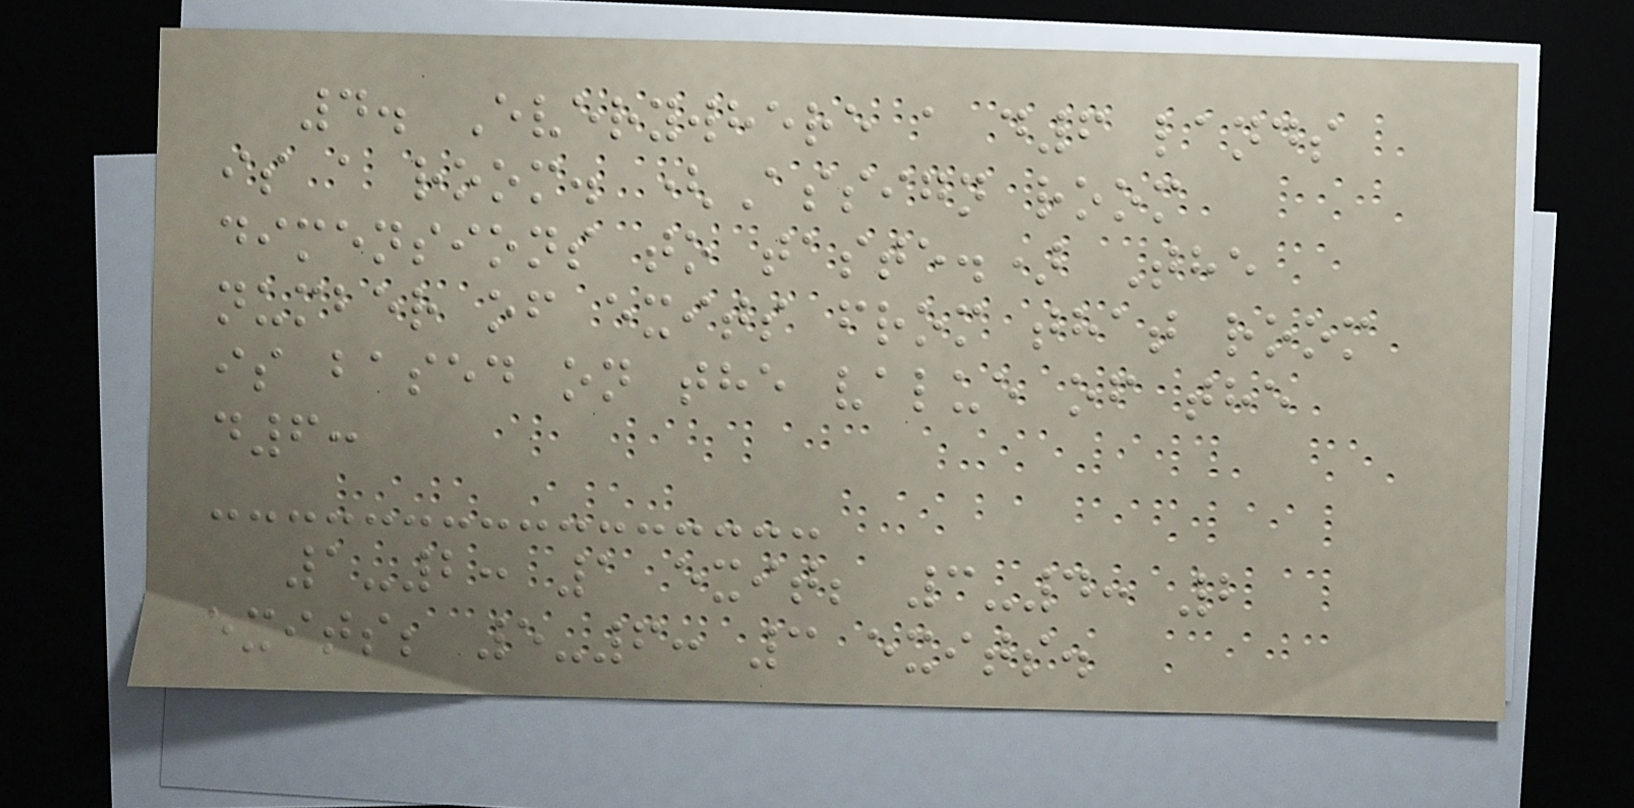4. Everywhere a d6 lands
is a room. (Assign room
dimensions to taste.) The
number of exits from that room
is based on the value of the
d6:
1-2: 1 exit; 3-4: 2
exits; 5-6: 3 exits.
